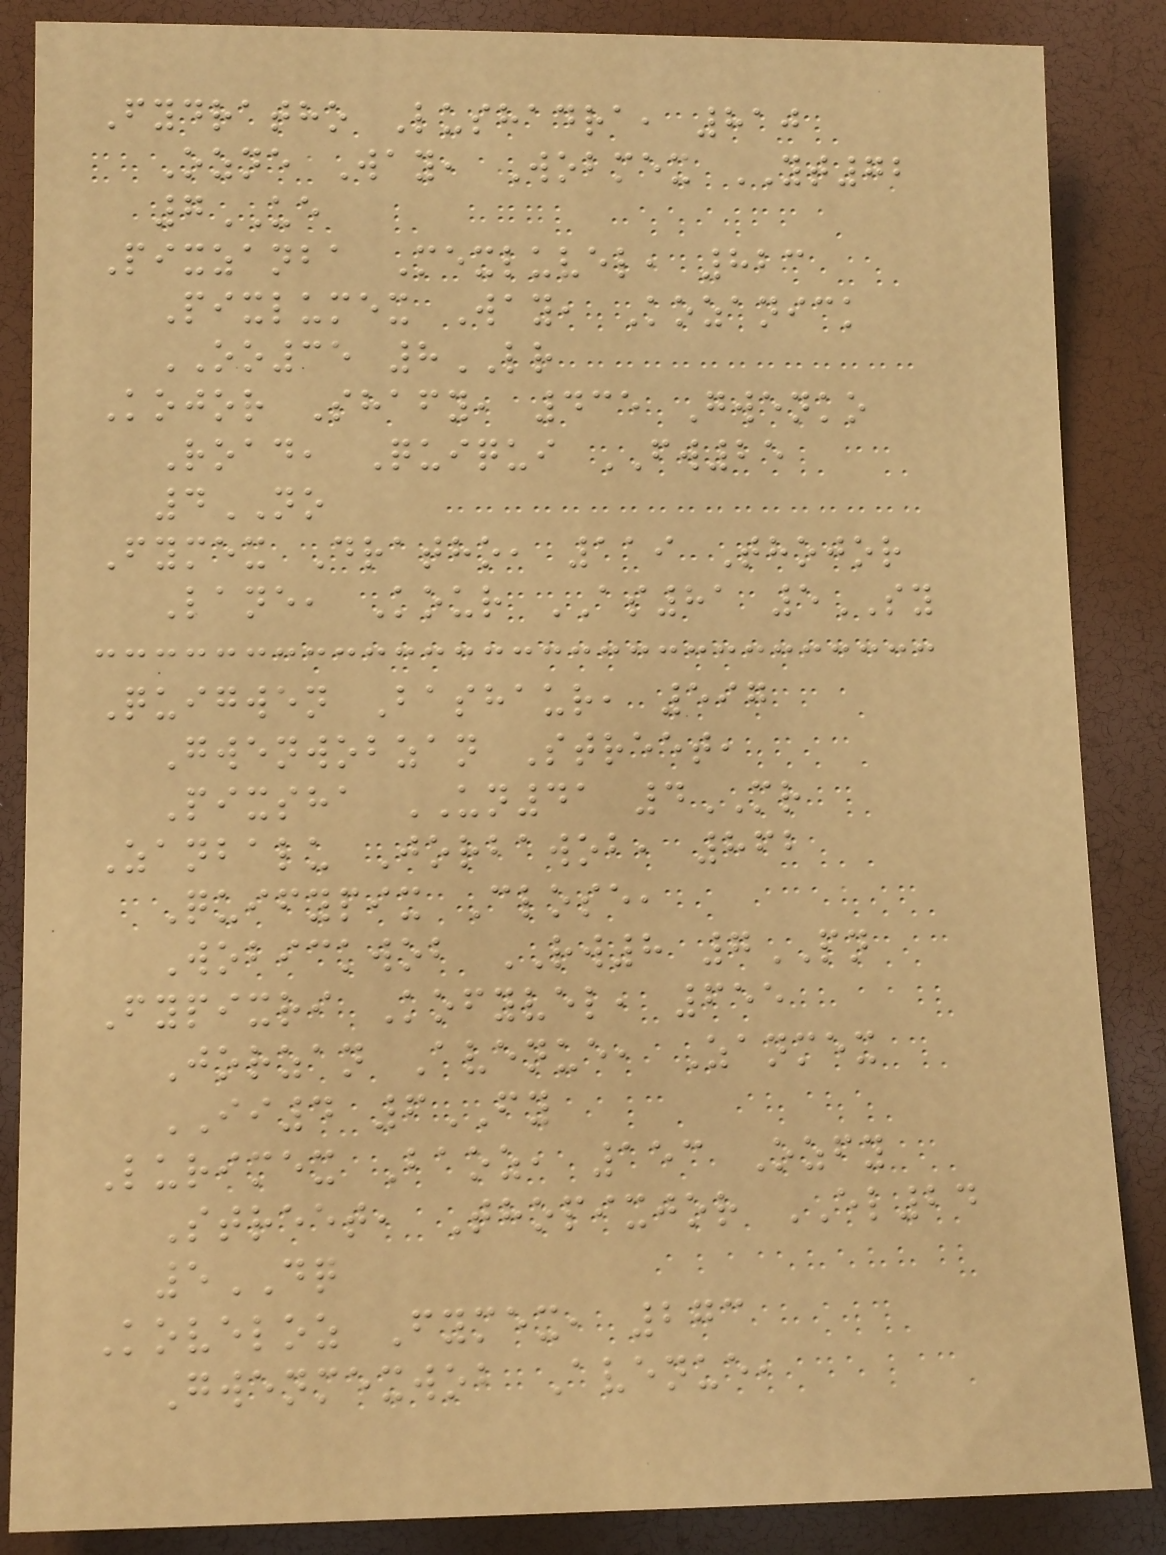Fydratho Lushadra, 810
Ozne Way, Wobmex YT72
7UE
Pixzanba Mexluvel, 823
Pixlumex Way, Kozanick
OO35 8LR
Kojor Shafy, 435 Gwenko
Road, Quiqui FW25
4NO
Fymex Dratho, 119 Thojor
Lane, Kour AS81 5SY
Quigwen Bashaur, 597
Gwenwobzan Street,
Pixsha UN41 4MR
Zanbalu Jorbawob, 862
Quifypix Close,
Wobickwob RW8 7PN
Fypixri Kofyvel, 655
Jorzan Avenue, Zanmex
II4 6FY
Lurimex Baoz, 153 Ozfy
Street, Thopixjor EL24
5DQ
Koveloz Fymex, 273
Gwenmexwob Avenue,
